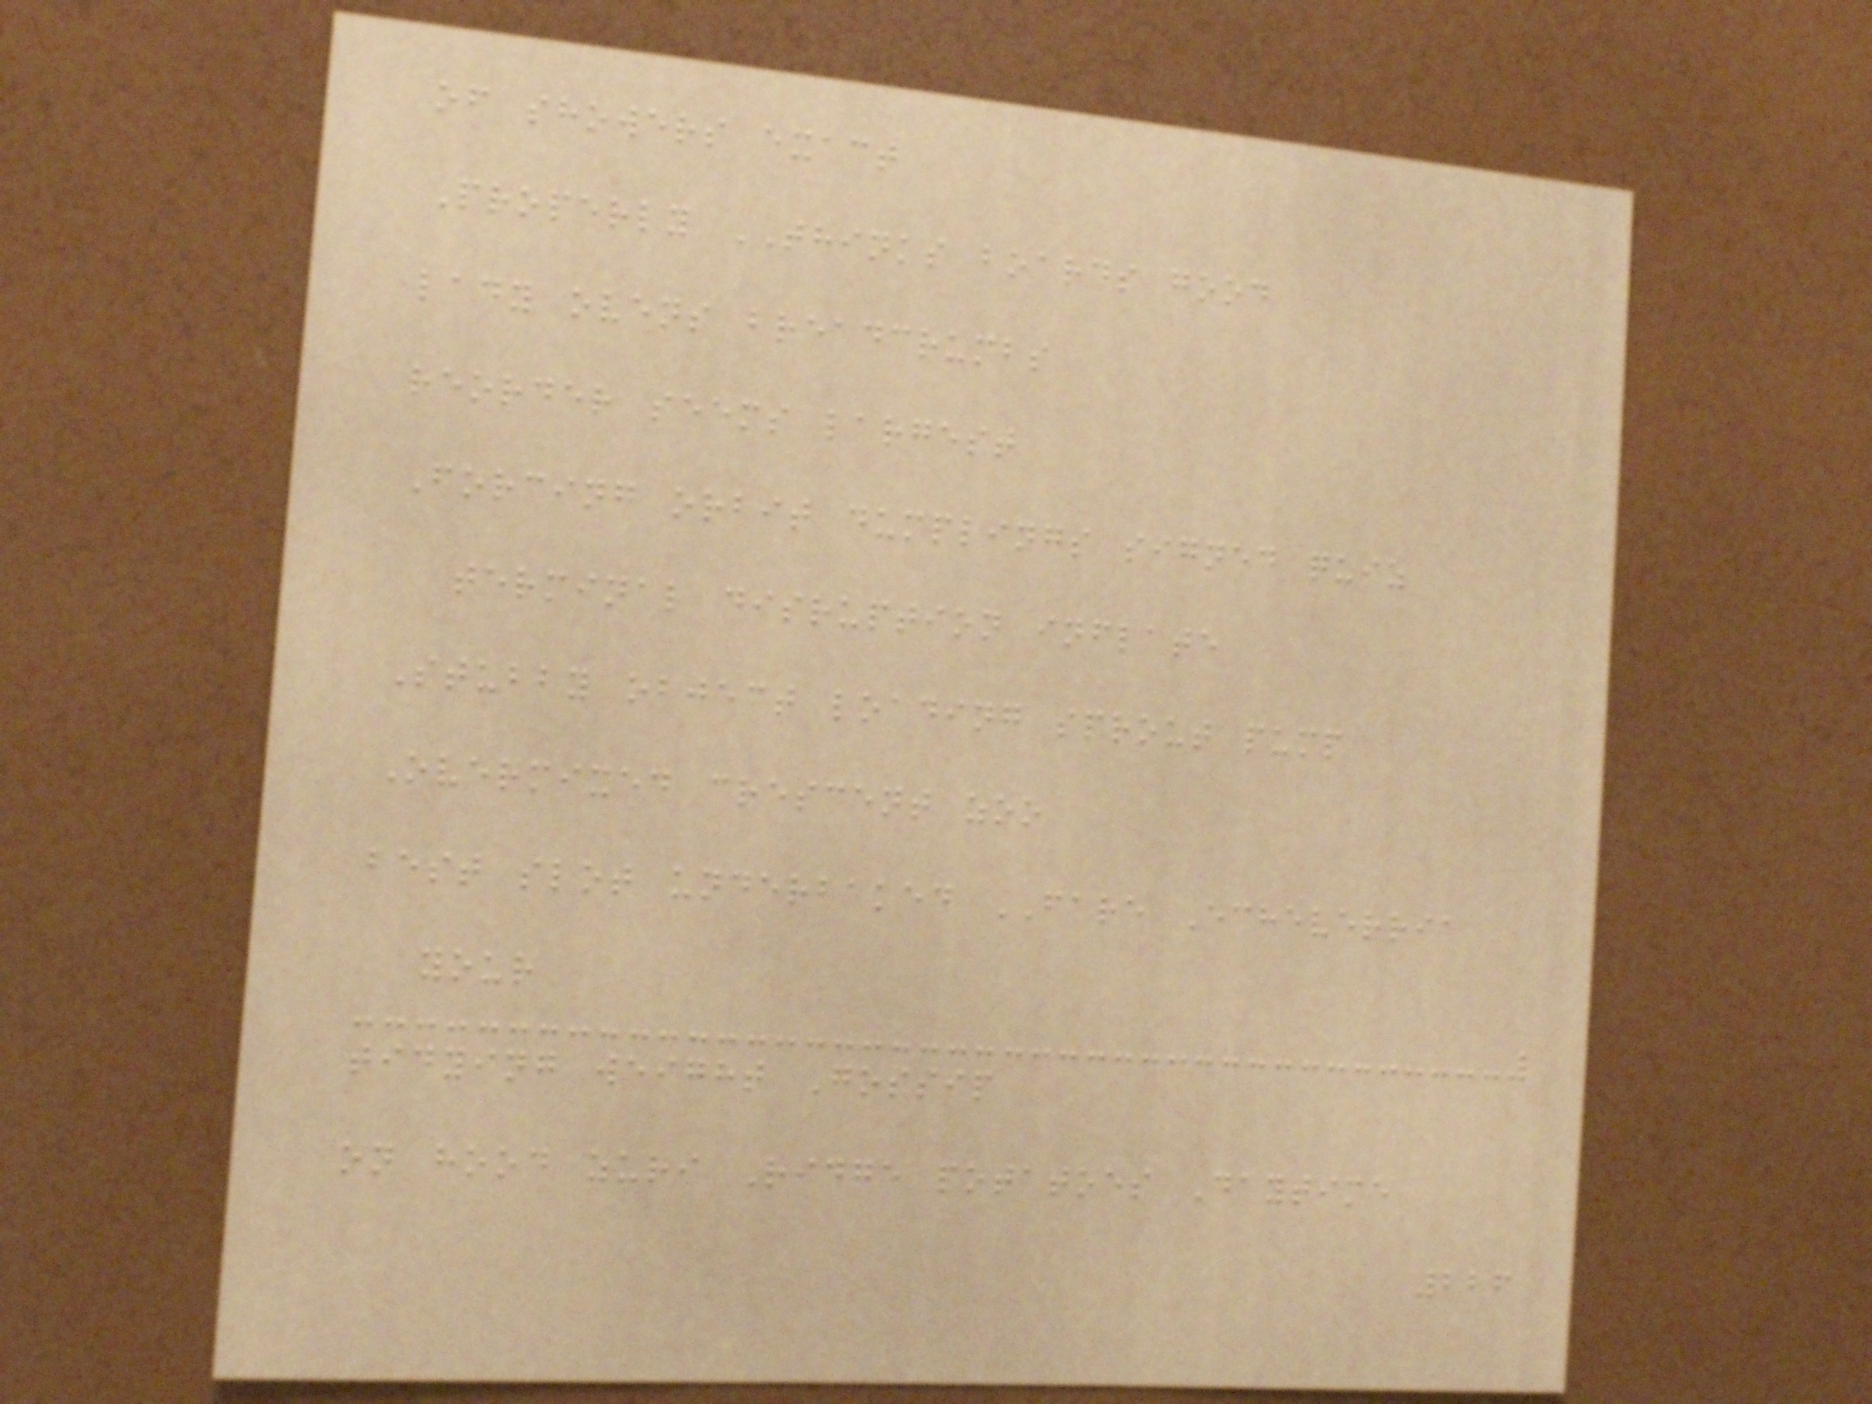of showers exact
Properly THINKS boards good
lady ovens breadcrumbs
reorder seems largest
Forcing orbit dumplings signed quiz
terminal disruption inflate
Stubby object loading sprout pump
Overmixed crescent zoo
best slot underbaked FARE Echeverria
your
tidying weight Gossip
on hood zuri Ridge potatoes Daytime
226
